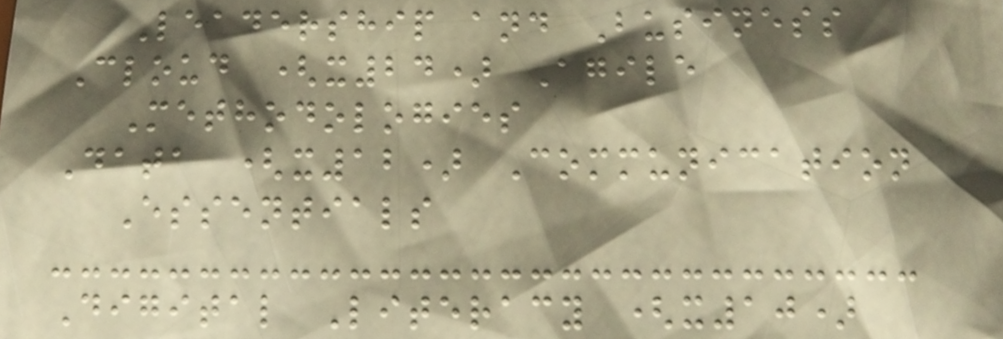Leadership and Business
Cloud (x24) Agile
Methodologies
Data (x12) Communication
Essentials
Digital Literacy (x10)
